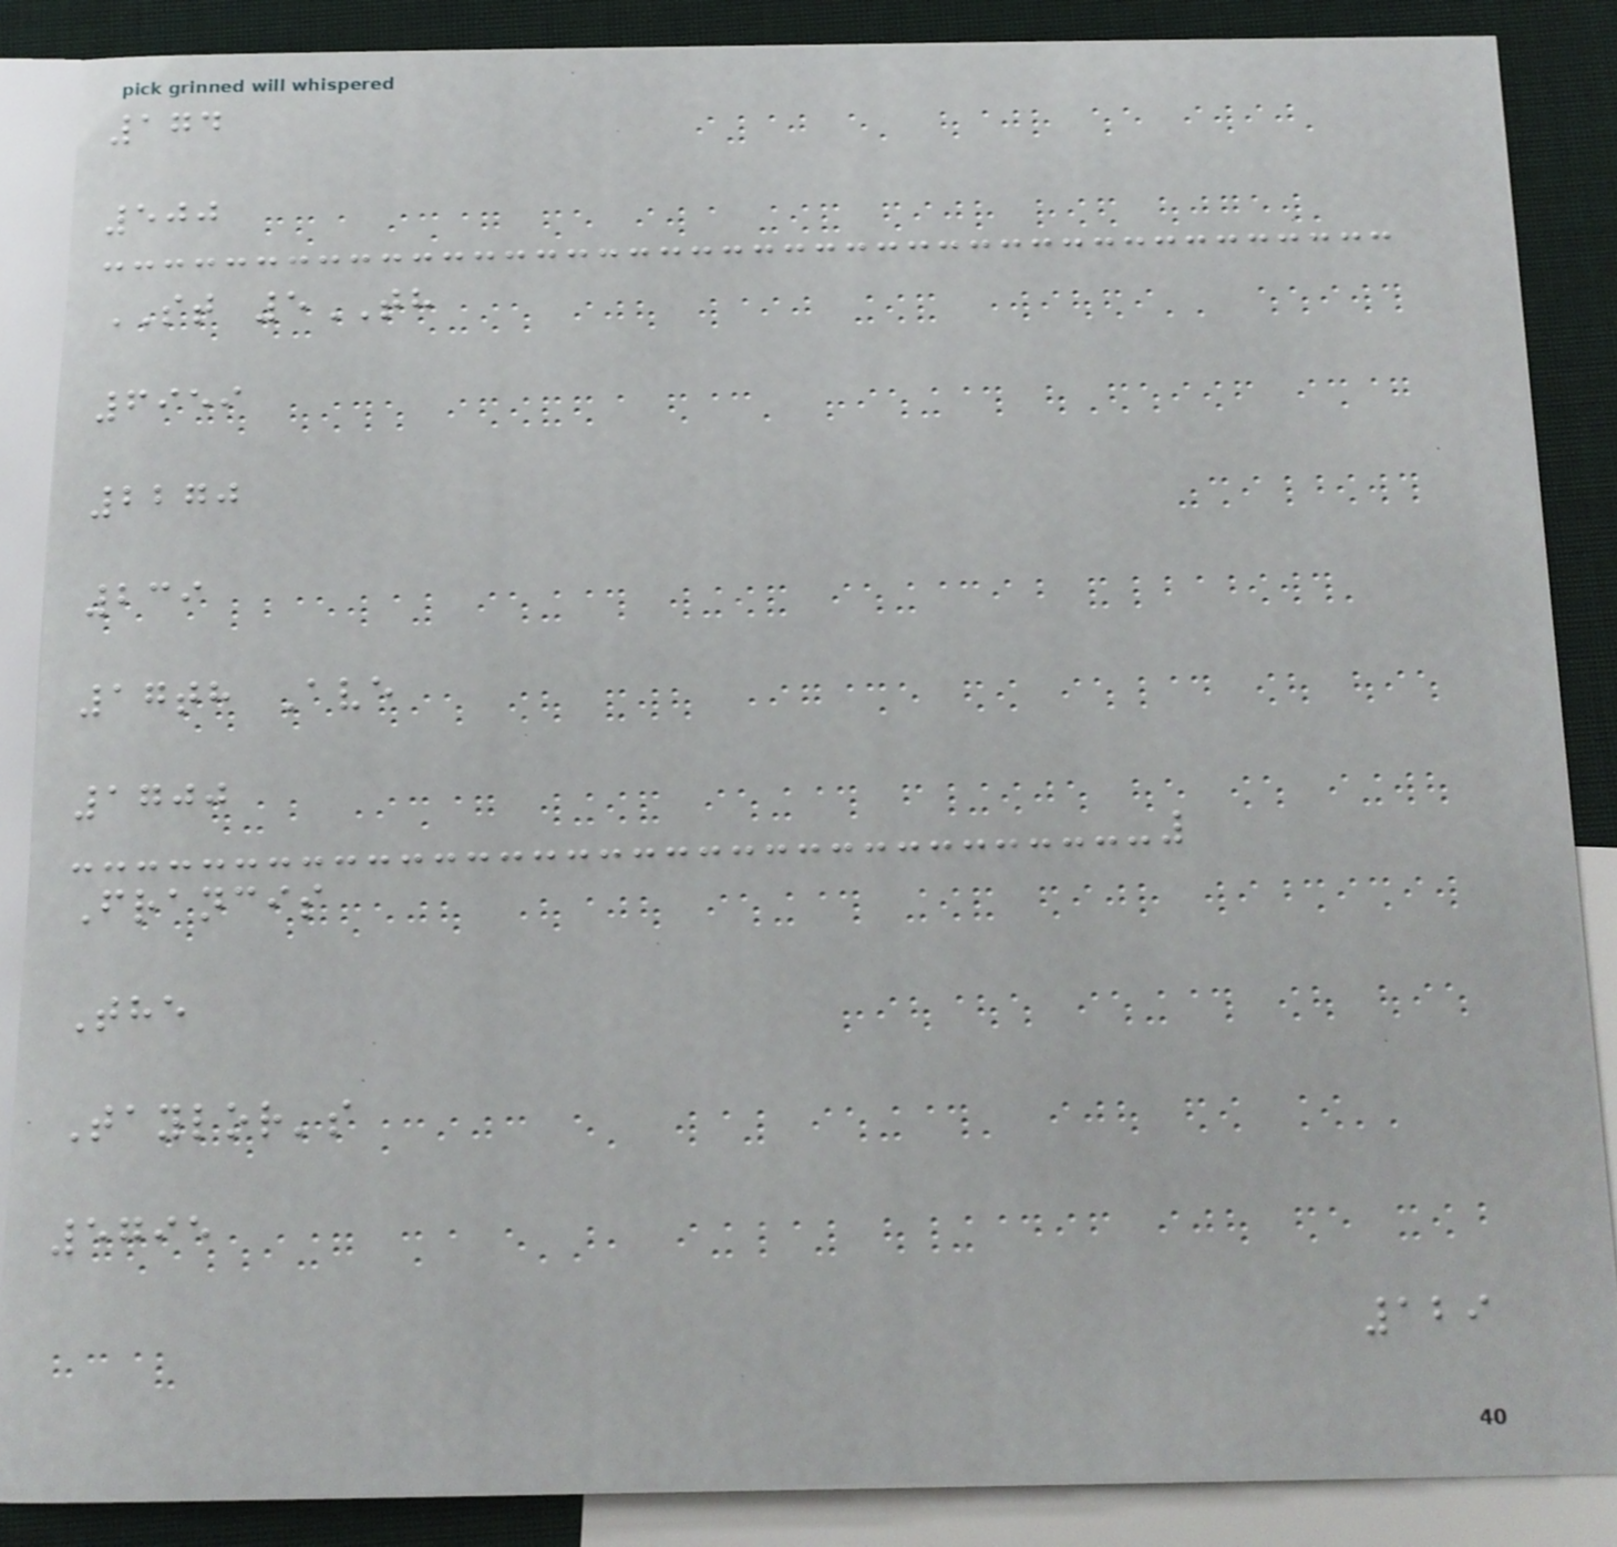174
500
ST 5TH
6959
2270
239
17th Ave
1700
Francis
The
Taylor's
5795
129
